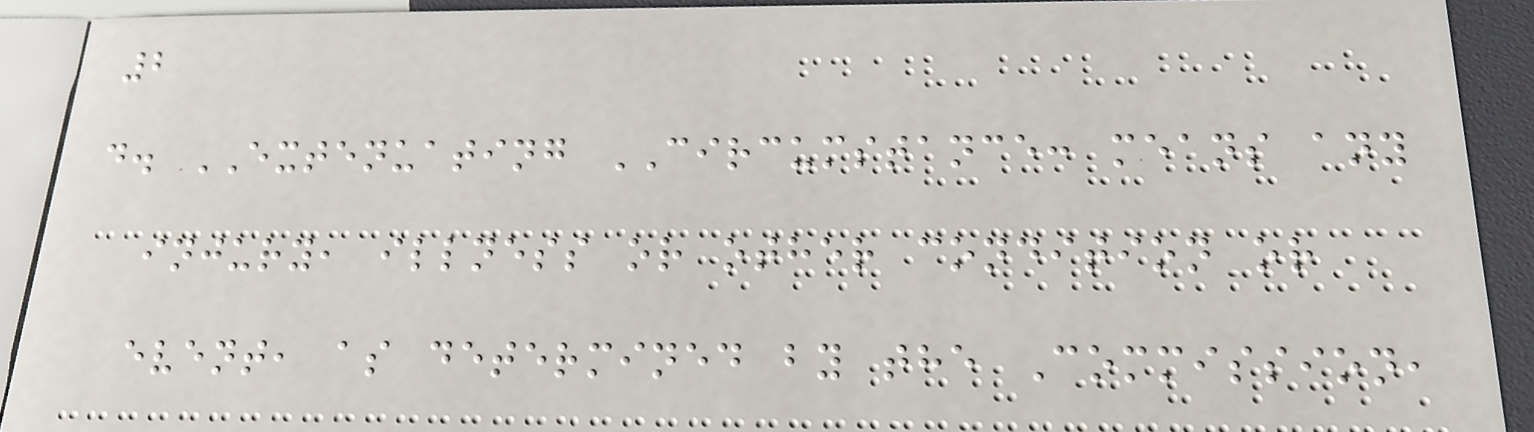2
d. EXTENUATING CIRCUMSTANCE: means any
injury, illness or other condition or
event, as determined by the Commission,
